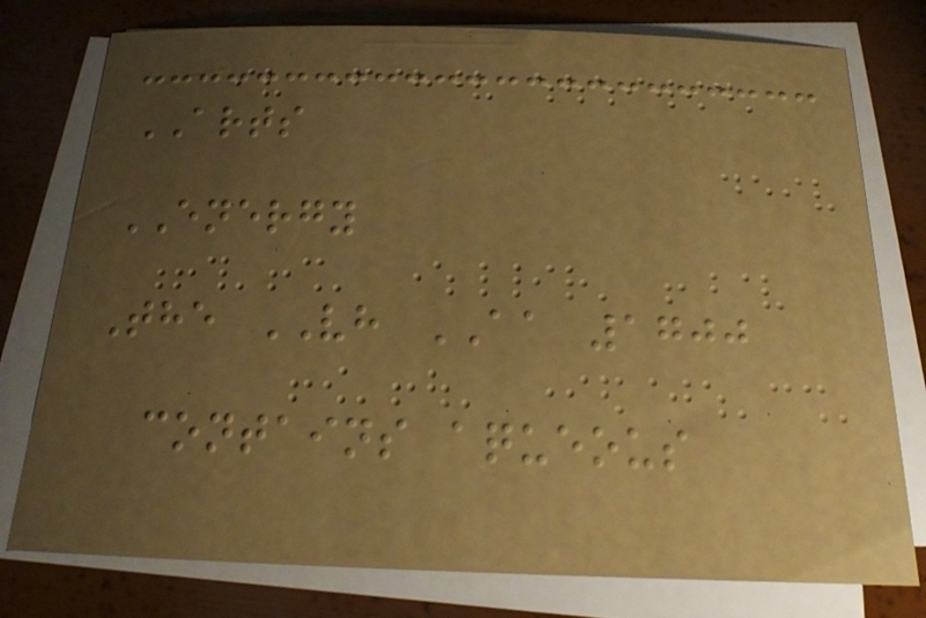ARTS
ENERGY
The VH AA 1700
contains aqueous
